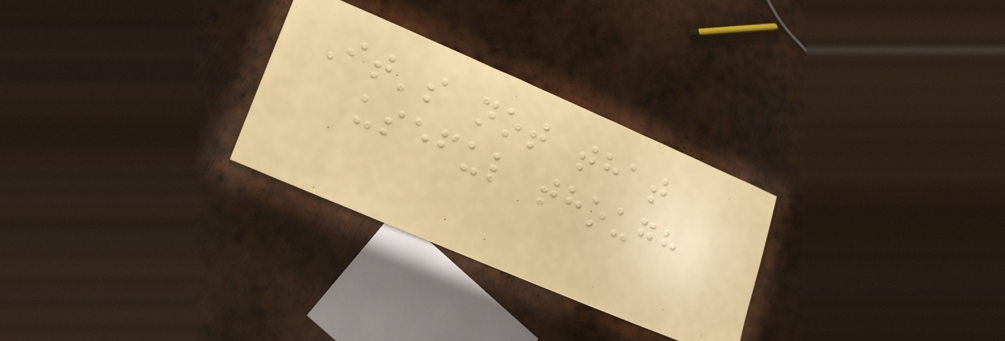It's not that
useful though
